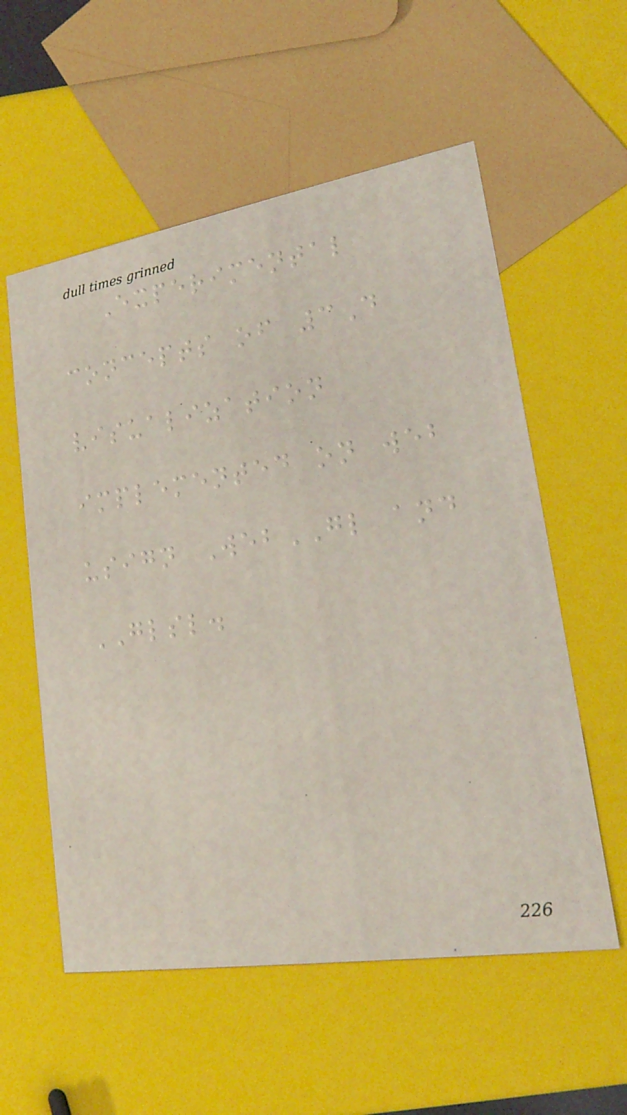Experimental
concepts of 3D
visualization
implemented on web
usign WebGL and
GLSL.
